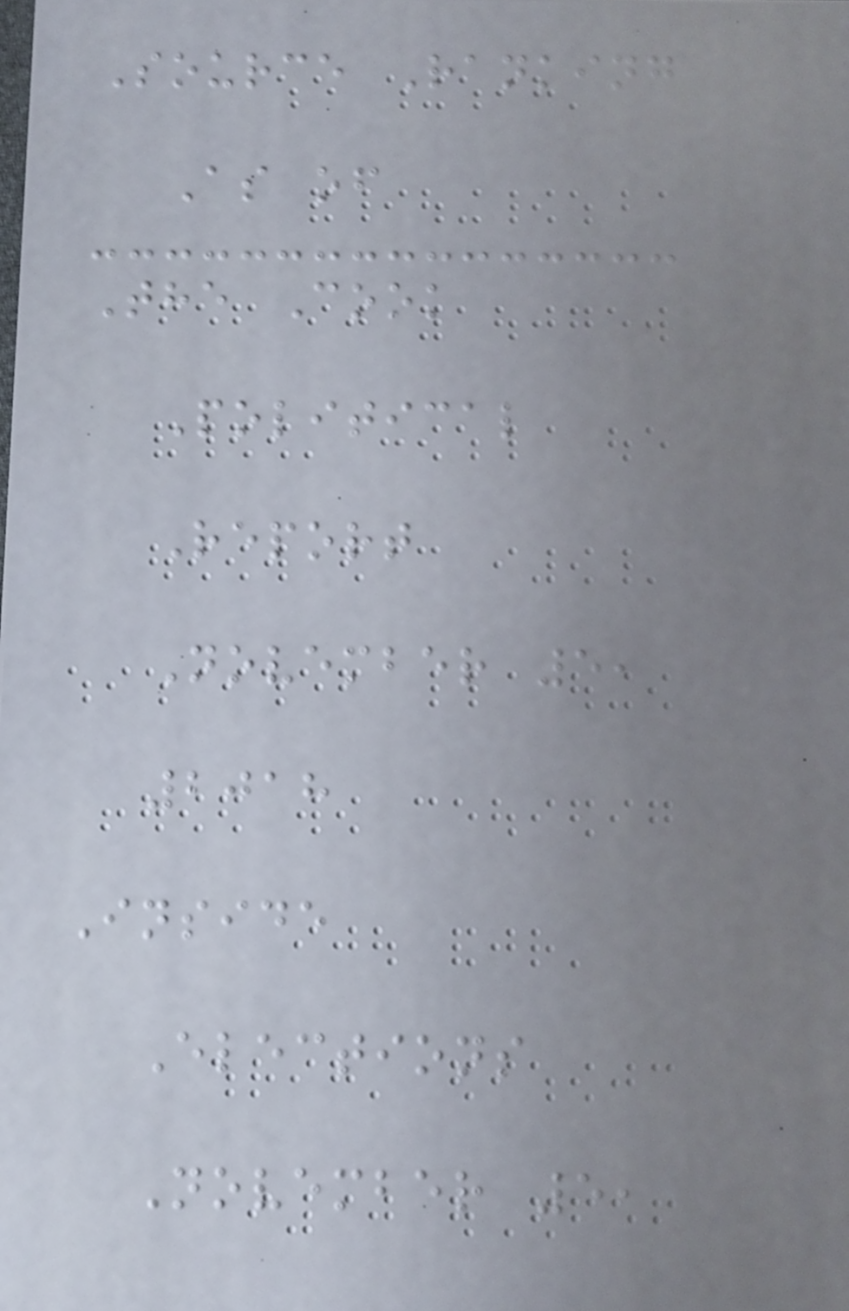Source Ranking
As of
The Cook
Political
Report
November 5,
2018
Inside
Elections
November 5,
